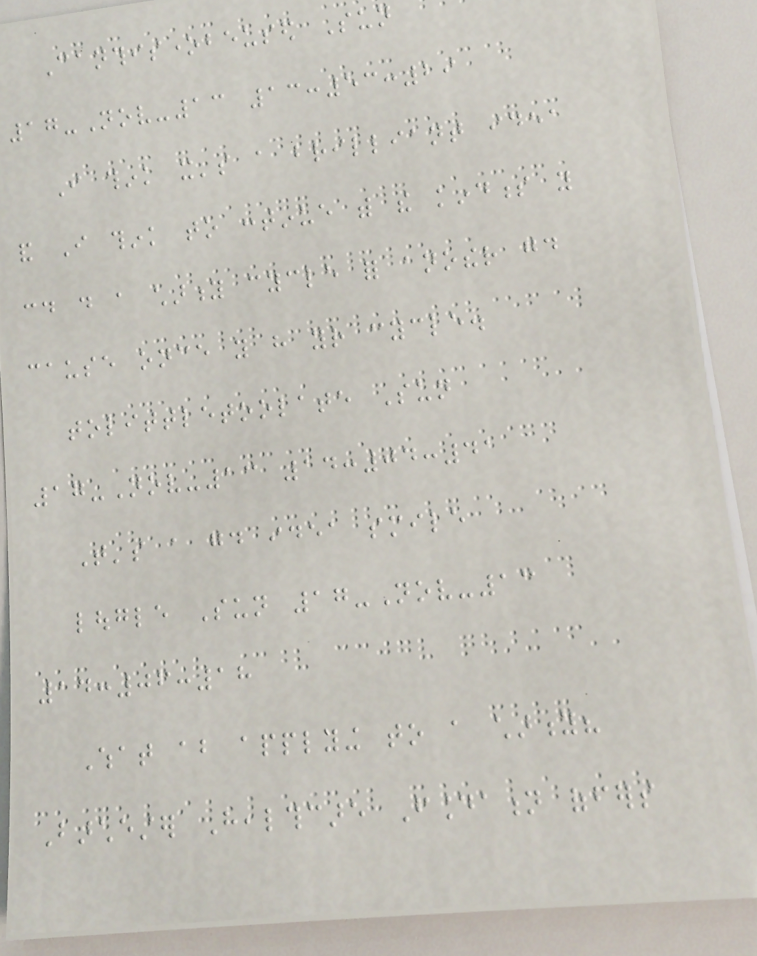Canthisonebeused Sun
17-Nov-13 13:53:29
I think it's a brilliant idea
and I think to continue with the kindness you
could do a charity cycle for another good
cause once you have your cycle.
tolittletoolate Sun
17-Nov-13 14:04:41
That's a good idea smile
lougle Sun 17-Nov-13
14:06:18
What about applying to a charity?
Barchester Healthcare Foundation offers
